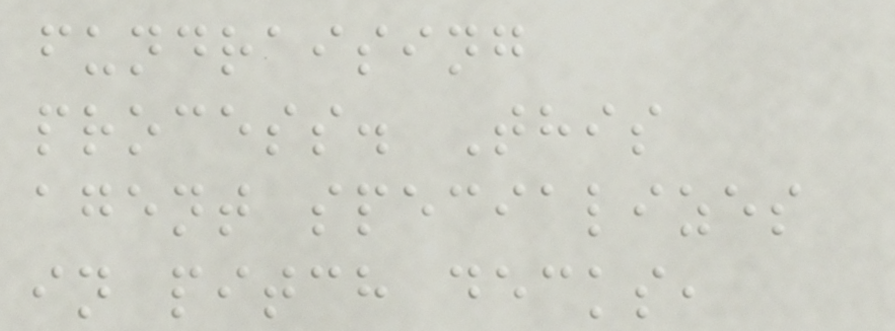fundraising
process. This
agent specializes
in pitch decks,
